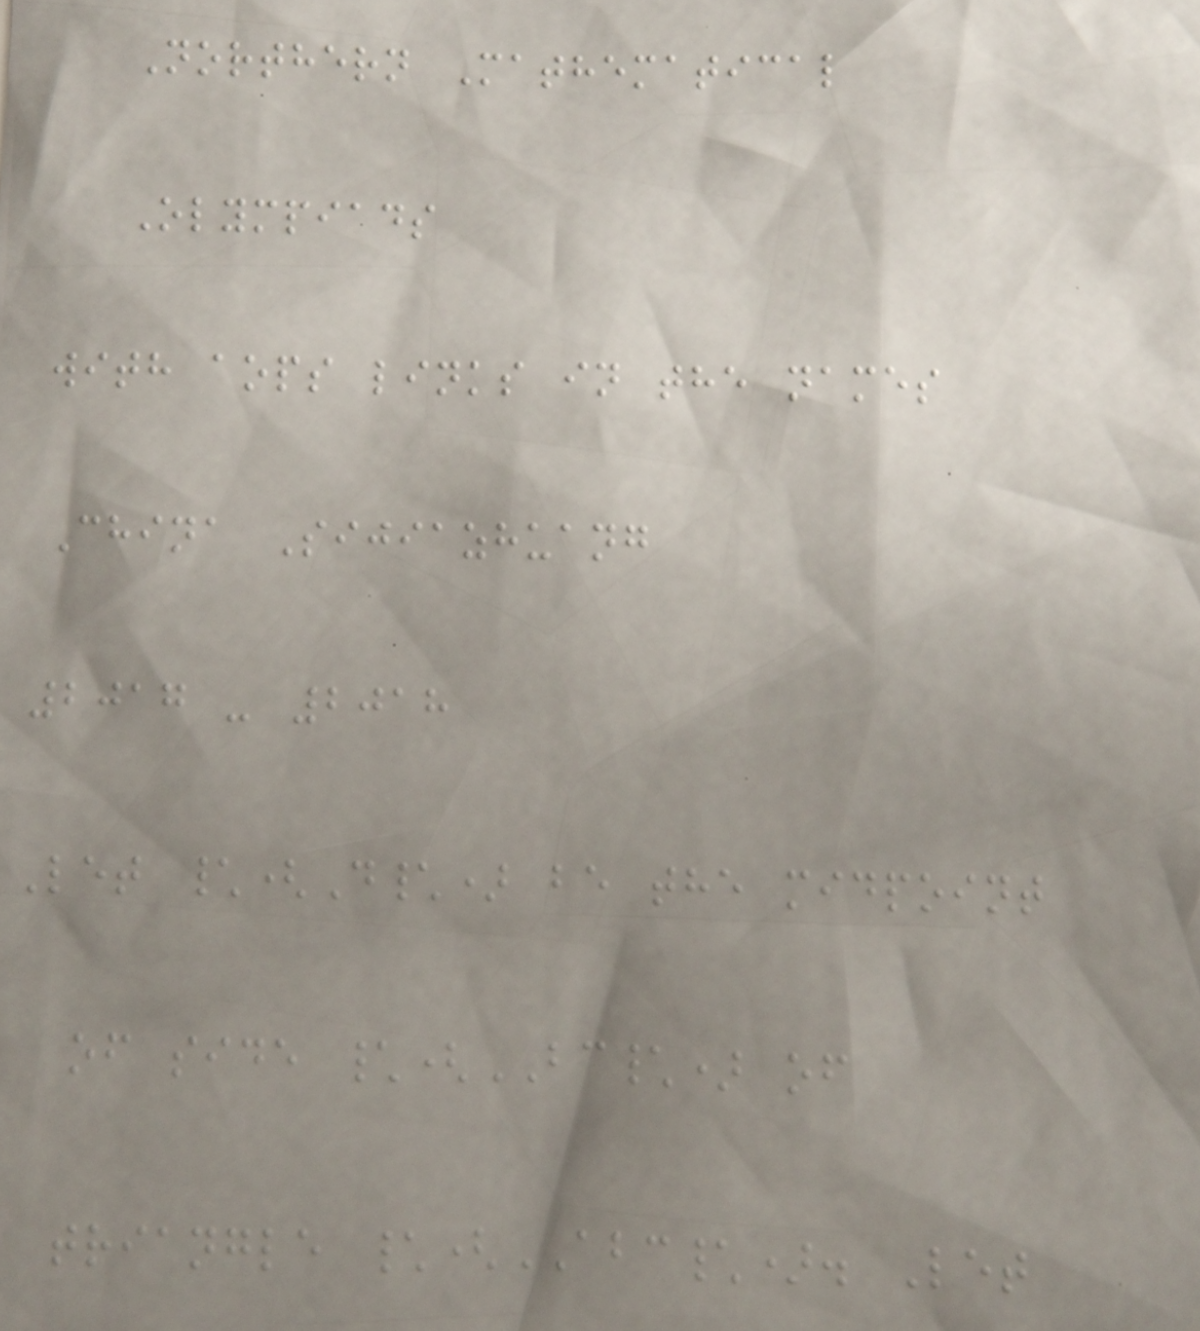Northern Mathematical
Olympiads
with aops links in the names
China Sijiazhuang
2017 - 2018
Let \(D\) be the midpoint
of side \(BC\) of
triangle \(ABC\). Let
